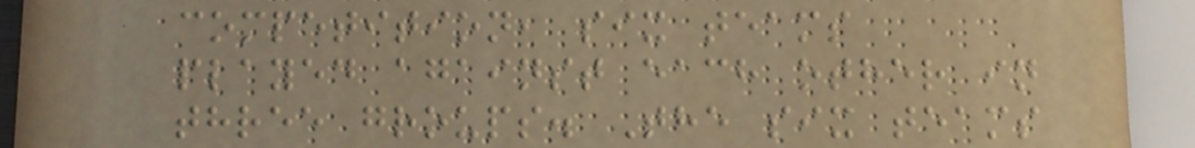competition, six teams
played against each other in
three groups. The six teams
